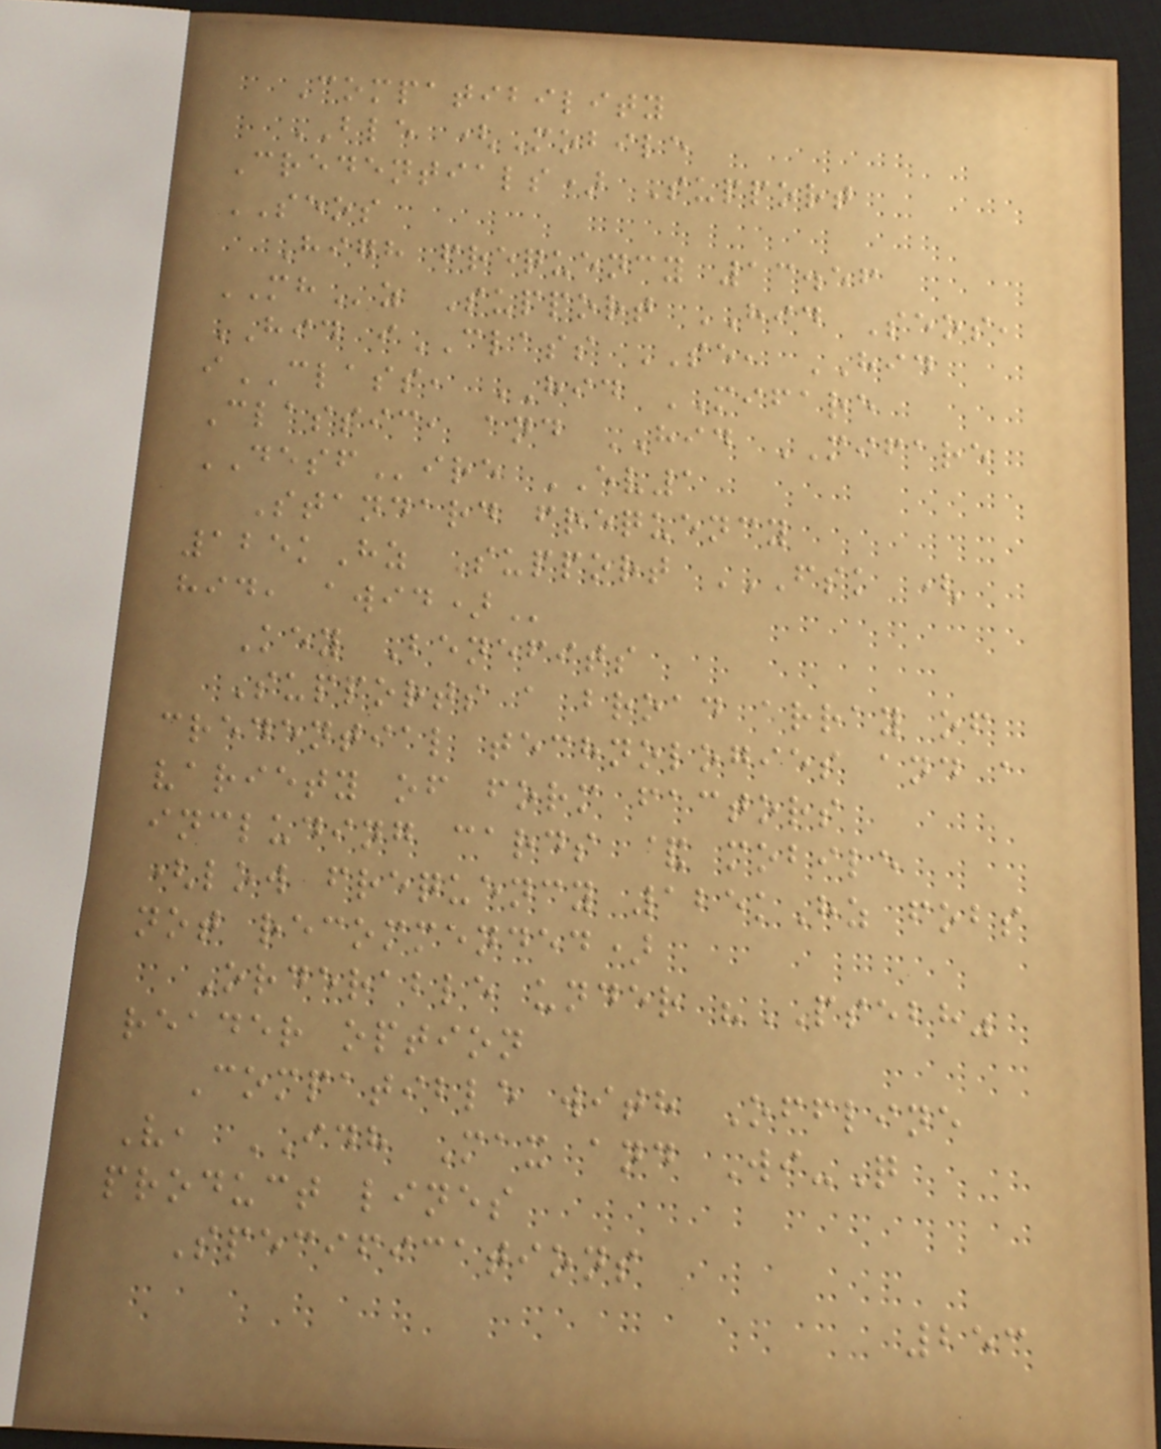Compatibility
BLE (Mobile
Credentials) Support
SEOS
High frequency 13.56
MHz Support HID Seos,
HID iCLASS SE, HID
iCLASS, HID MIFARE
Classic, and HID MIFARE
DESFire EV1
Standard frequency
125kHz Support FSK (
HID, AWID)
Key Benefits
Supports a broad array of
credential technologies and a
variety of form factors
including cards & mobile
(low frequency 125kHz fobs
not recommended)
Orderable under "PSEBH"
reader option
Compatible with Offline
V, IDH Max and Wi-Q
product lines
Specifications
253
